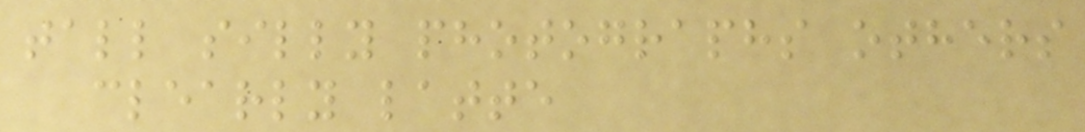tall silly photographs others
clearly latte
